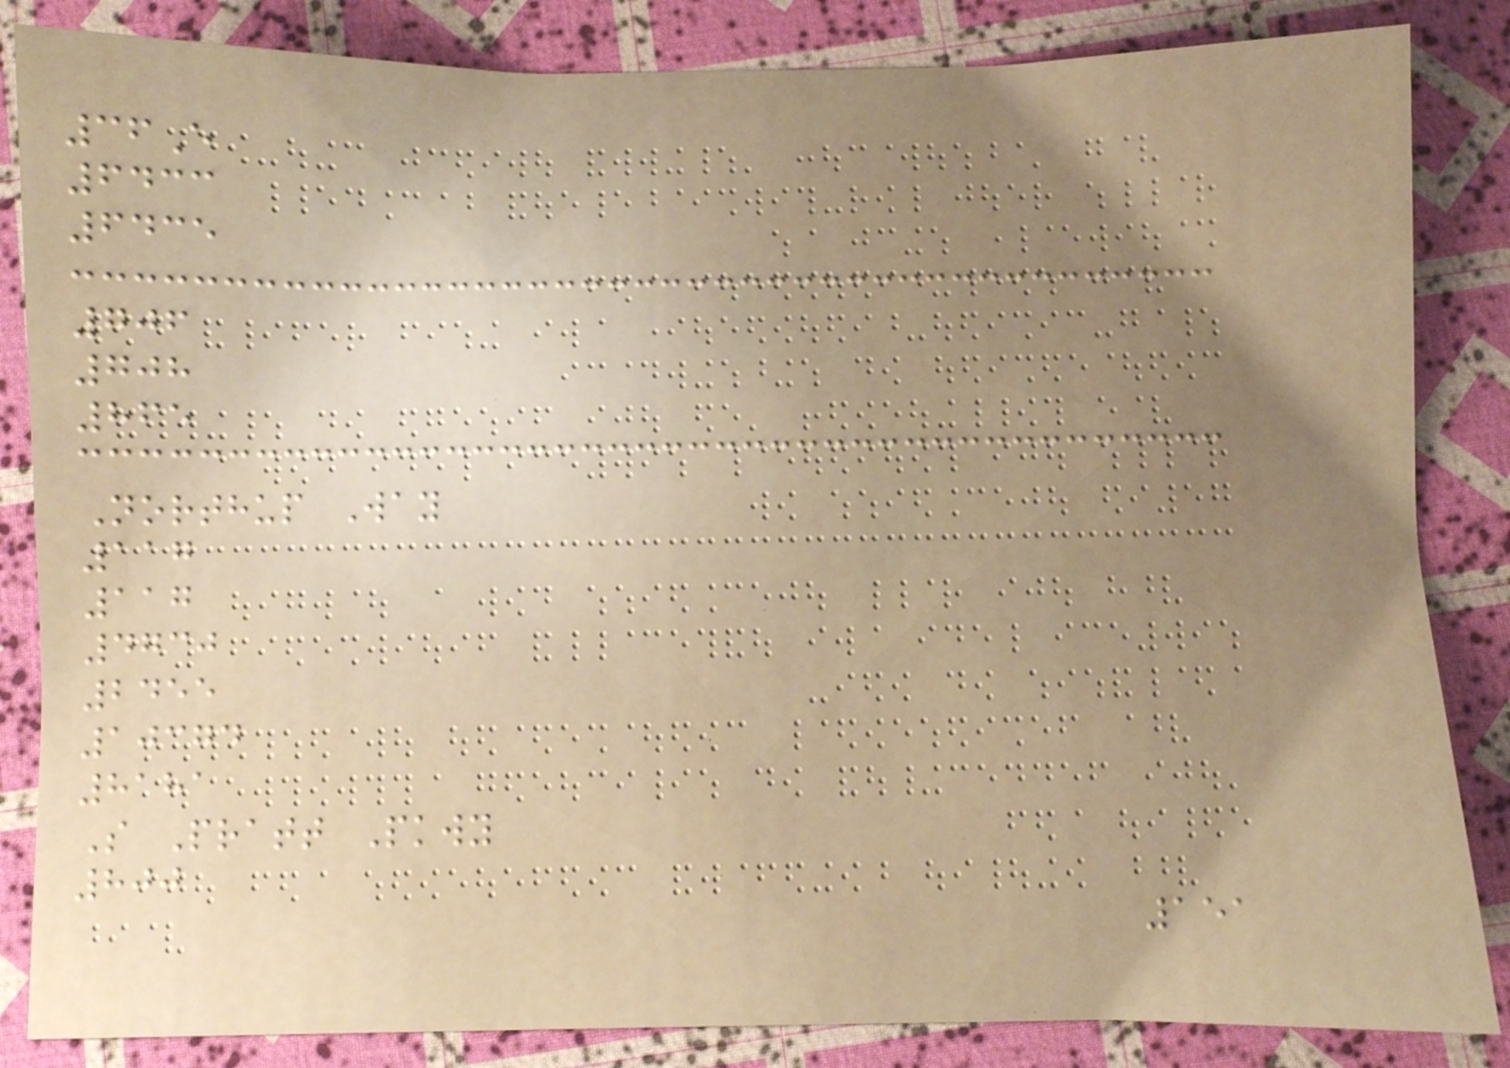36E
6433
6435
706
708
865
Northup Way
117
117
4730
2455
10374
8181
S Pratt Pkwy
800
151
